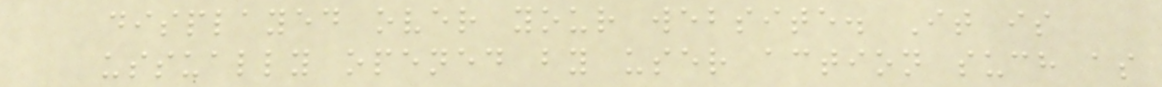displayed over your website. It is
ussually opened by user action such as
